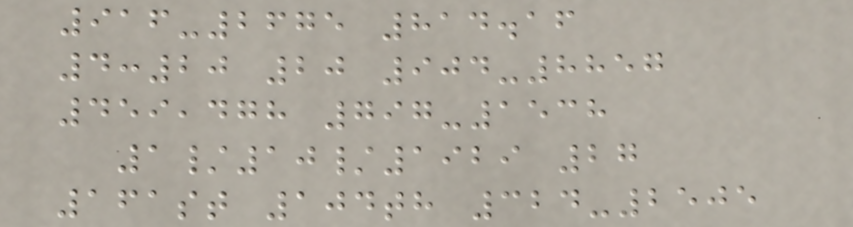916-2675 814.16
4:20 20 904-8857
459,478 797-1538
1/10/1929 27
161st 104th 324-2505
